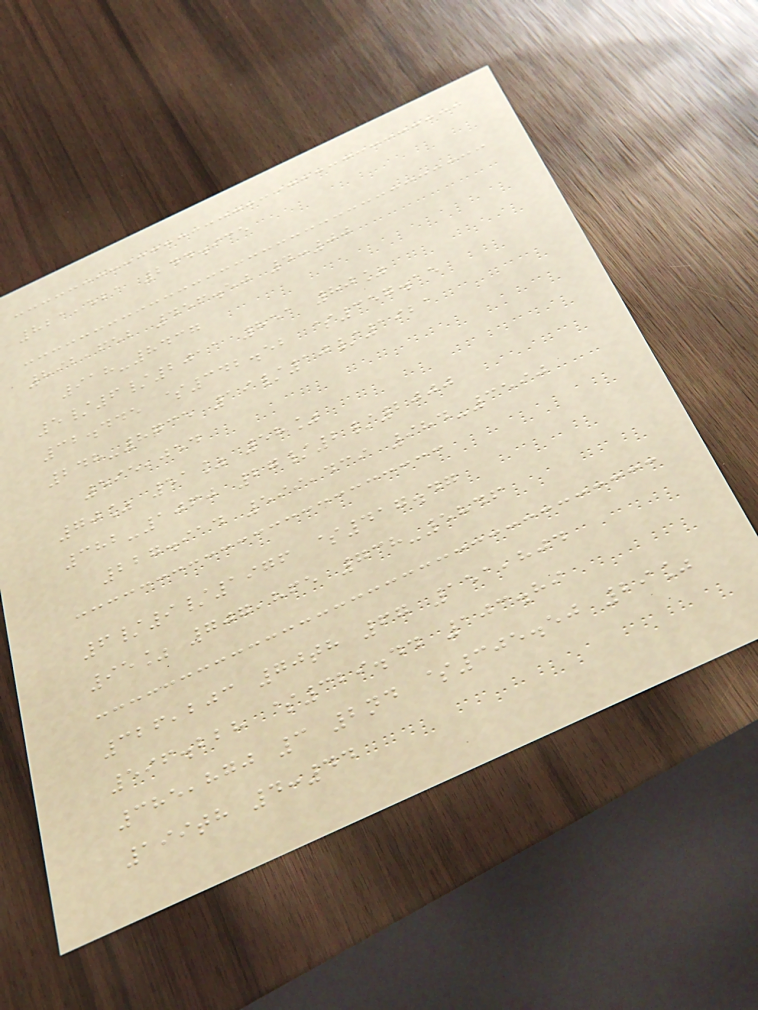821,521 244.935
892,652 456.50 4:00
918-8437
5/6/2011 851 80%
32.445 $342.52 $357.15
248-8735 19/10/1921
595,054
70% 51% 58%
382-1060 27/2/2000
227.914 599,439 984-3590
6/9/1976 $417.47
95% 707,865 738-5846
326,203 70th 67 151,804
596.228 $329.44 103.89
385,870 3 2nd $305.50 29%
199th 4:44
